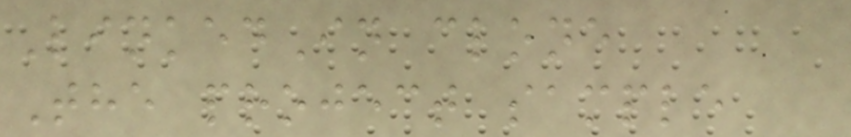LinkedIn clone
The project sample
